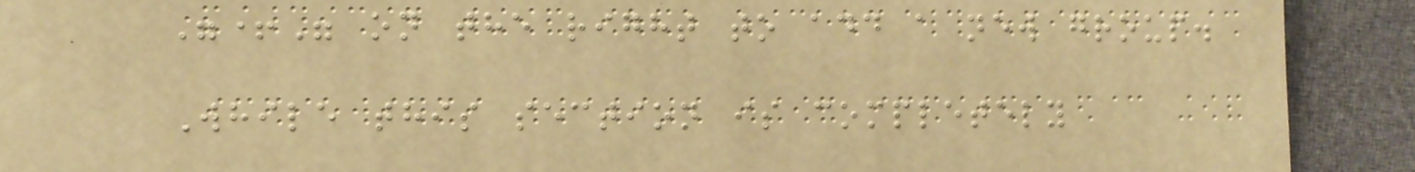"+" on the right to add a new group.
While this section is completely
